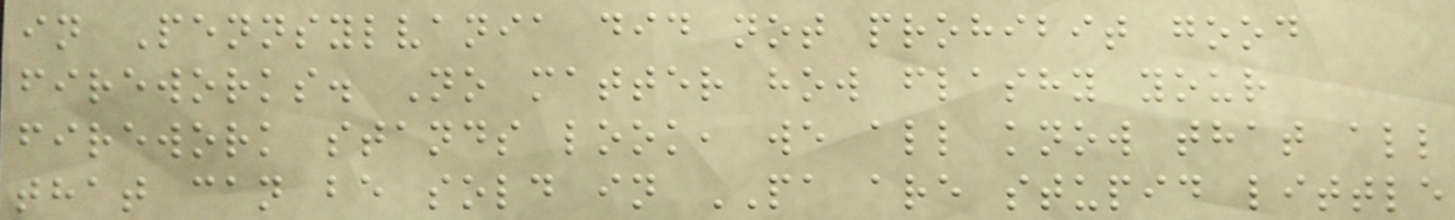in Pennsylvania did not prohibit good
fireworks. No matter how flashy your
firework stands look, we all know that all
that can be sold in PA are stupid little
